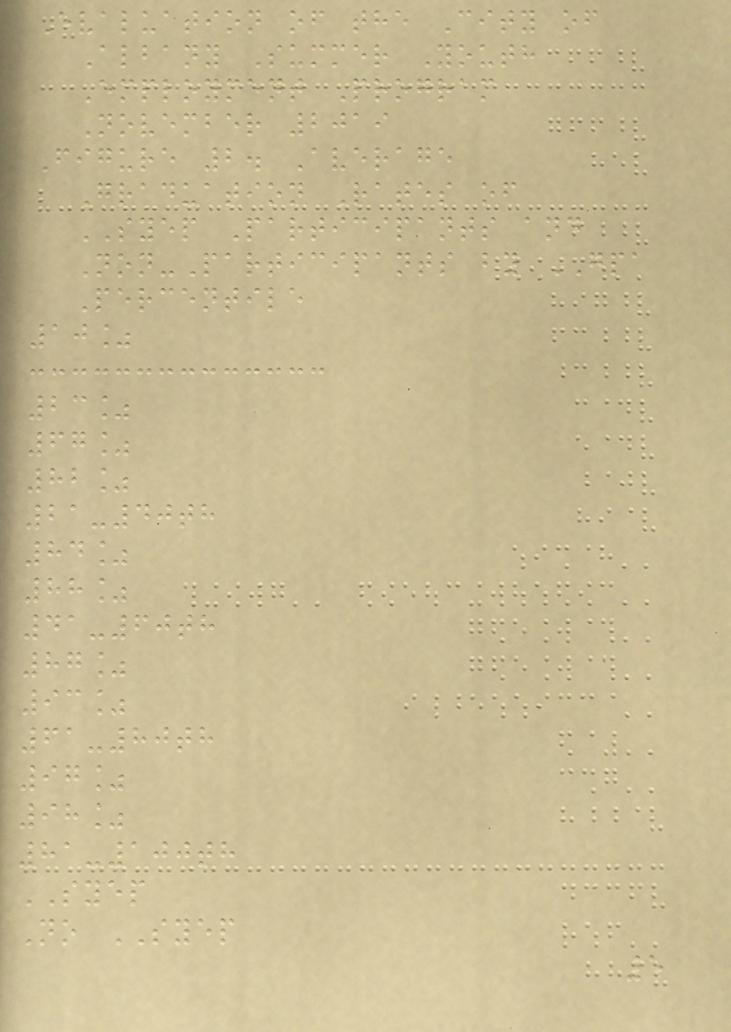Evaluation of the City of
Albany Summer Youth
Employment Program
November 2019
Figure 2. Average
Graduation Rates of
SYEP Participants and
Non-Participants by GPA
Percentile
10%
23%
67%
82%
21-40th
84%
88%
41-60th
87%
93%
61-80th
97%
98%
81-100th
SYEP
No SYEP
5
